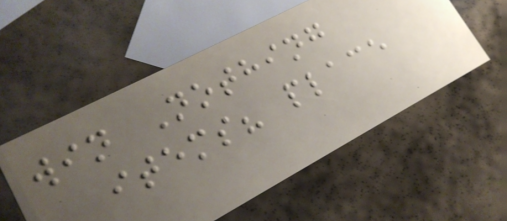win Nothing
items? place
